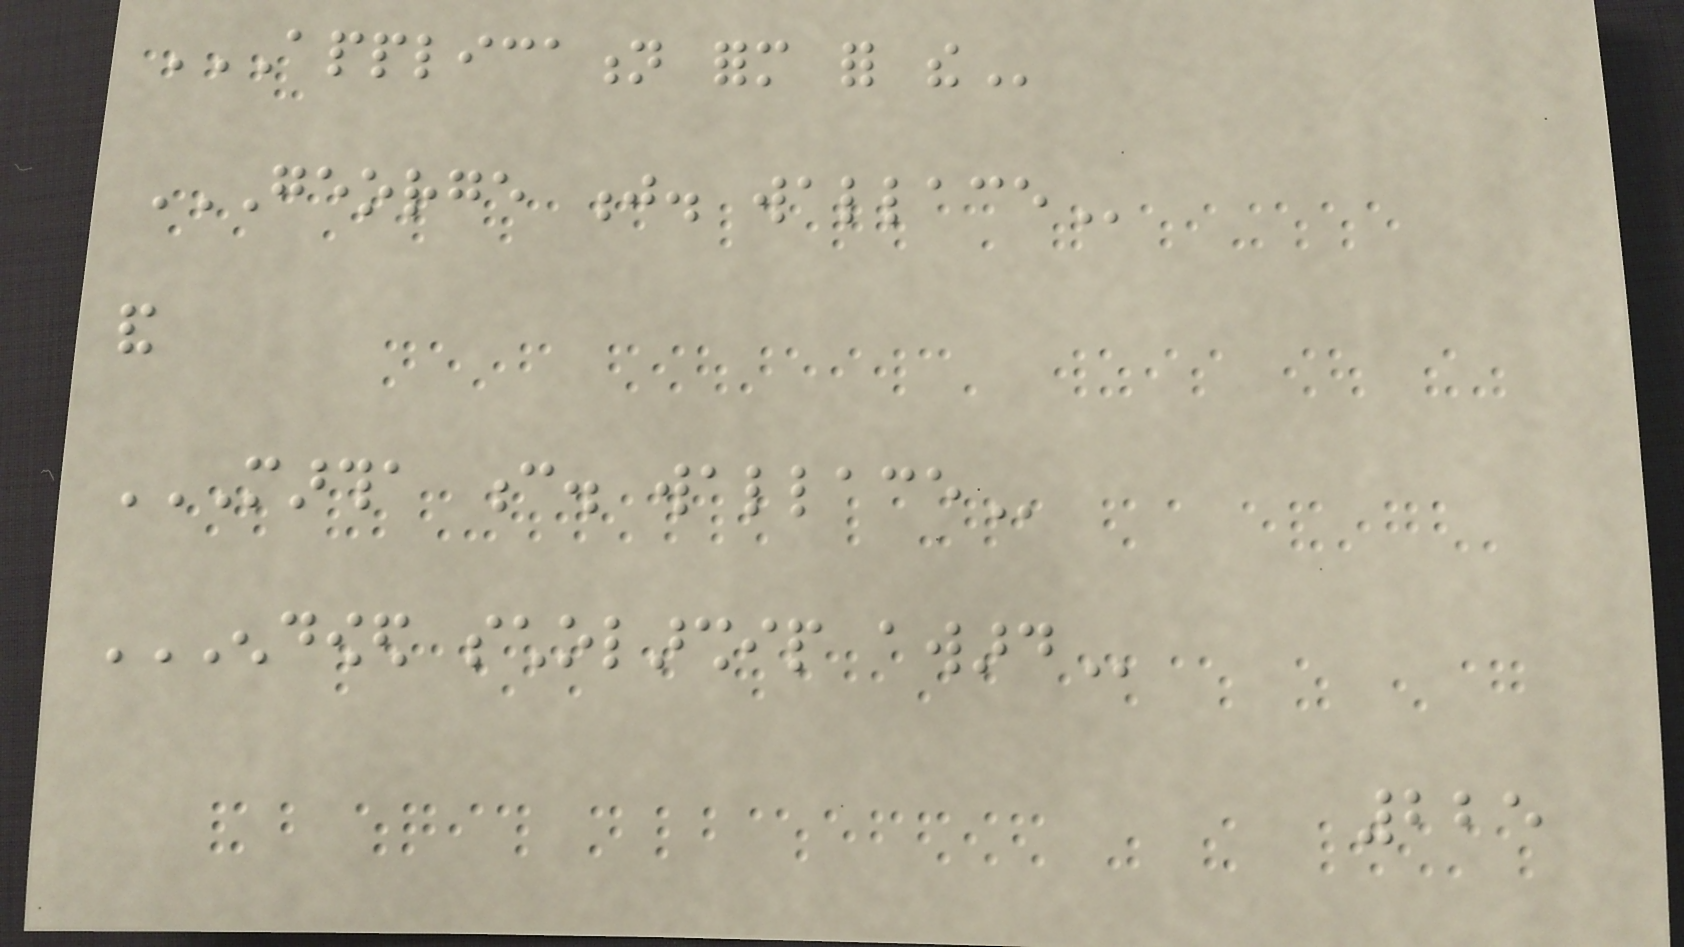APPLICATION FORM FOR THE
GEORGE J. WALLACE
and
MARTHA C. WALLACE
ENDOWED SCHOLARSHIP AWARD
225
